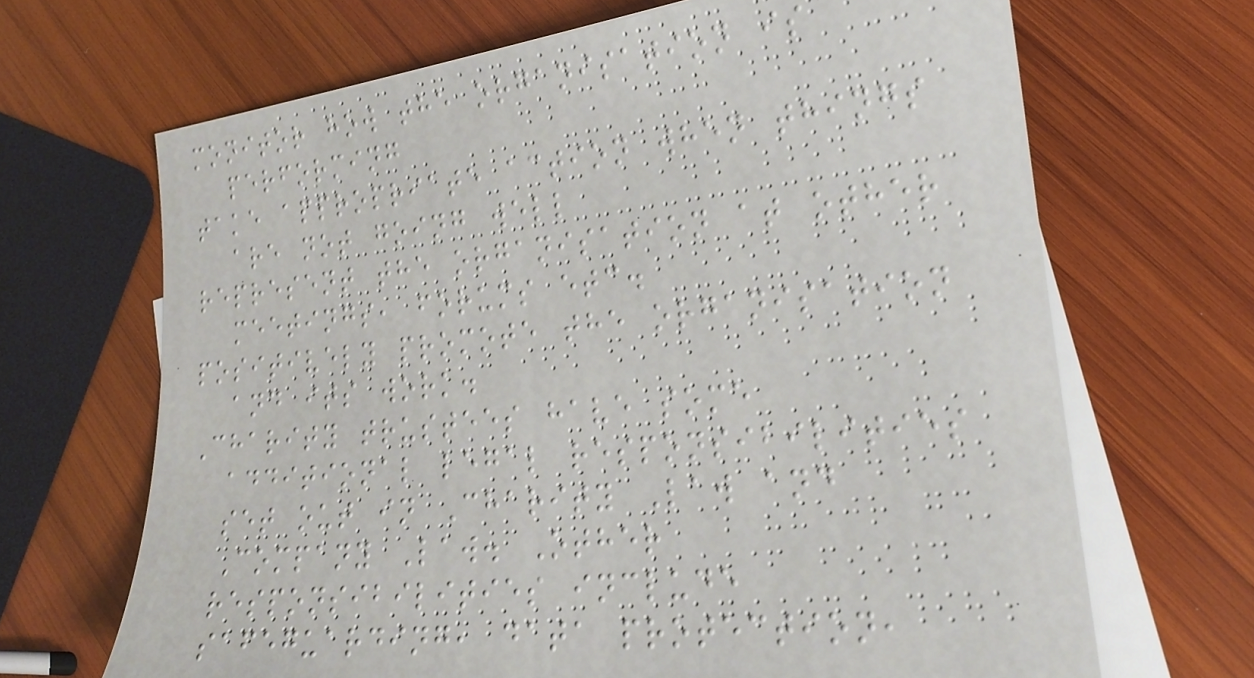monitor how the organisation is
performing
take appropriate action when things
are not going well
represent the organisation at other
meetings, forums etc.
positively promote the organisation
and its work.
Charity trustees have some
additional legal responsibilities
set out in Charity Law and
Company Law. Other
responsibilities include
safeguarding, data protection,
